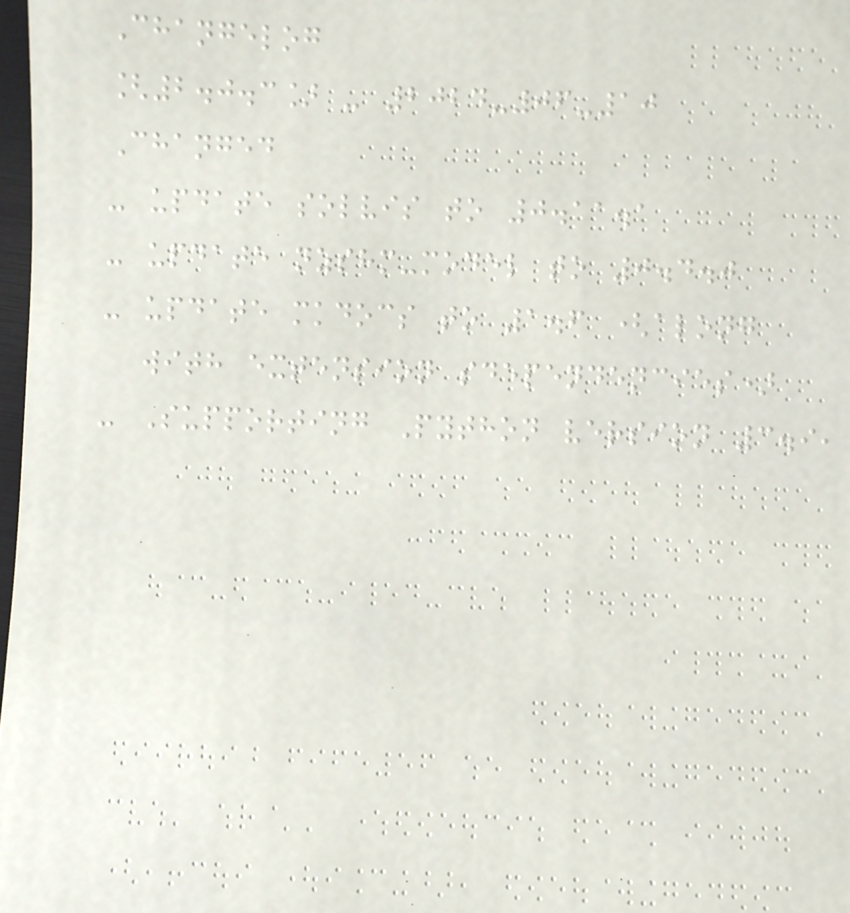Changelog
[2.0.3] - 2024-06-10
Changed
- update solvis to 0.11.1
- update nzshm-model to 0.4.0
- update mkdocs to 1.6 (along
with extension sdependencies)
- Supporting Python version 3.9,
